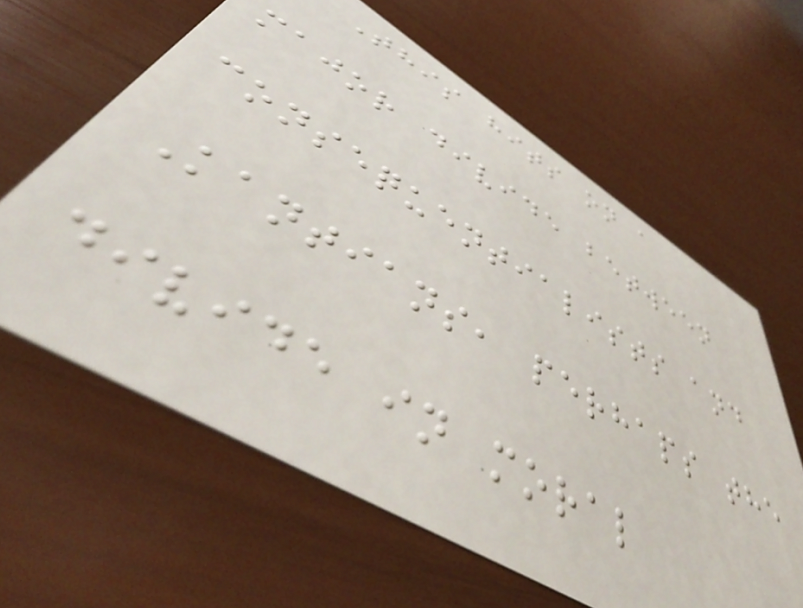This hits on a
major divide between
consequentialists and
Kantians, perhaps the
divide in moral
